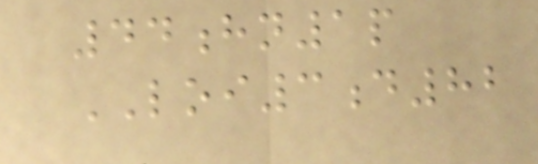44hn1p
LOI3d82
